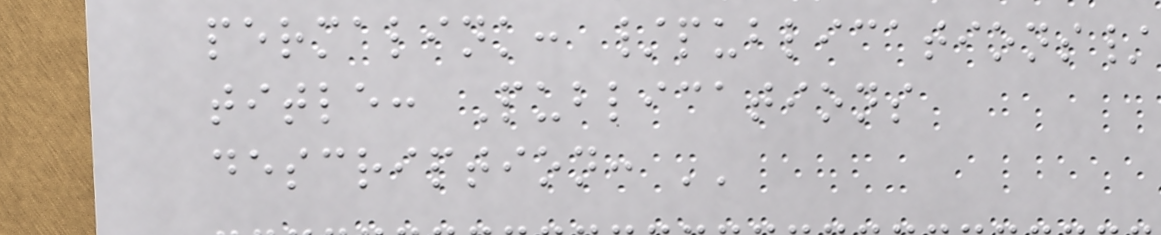permalink: /publications/
title: Publications
description: ''
